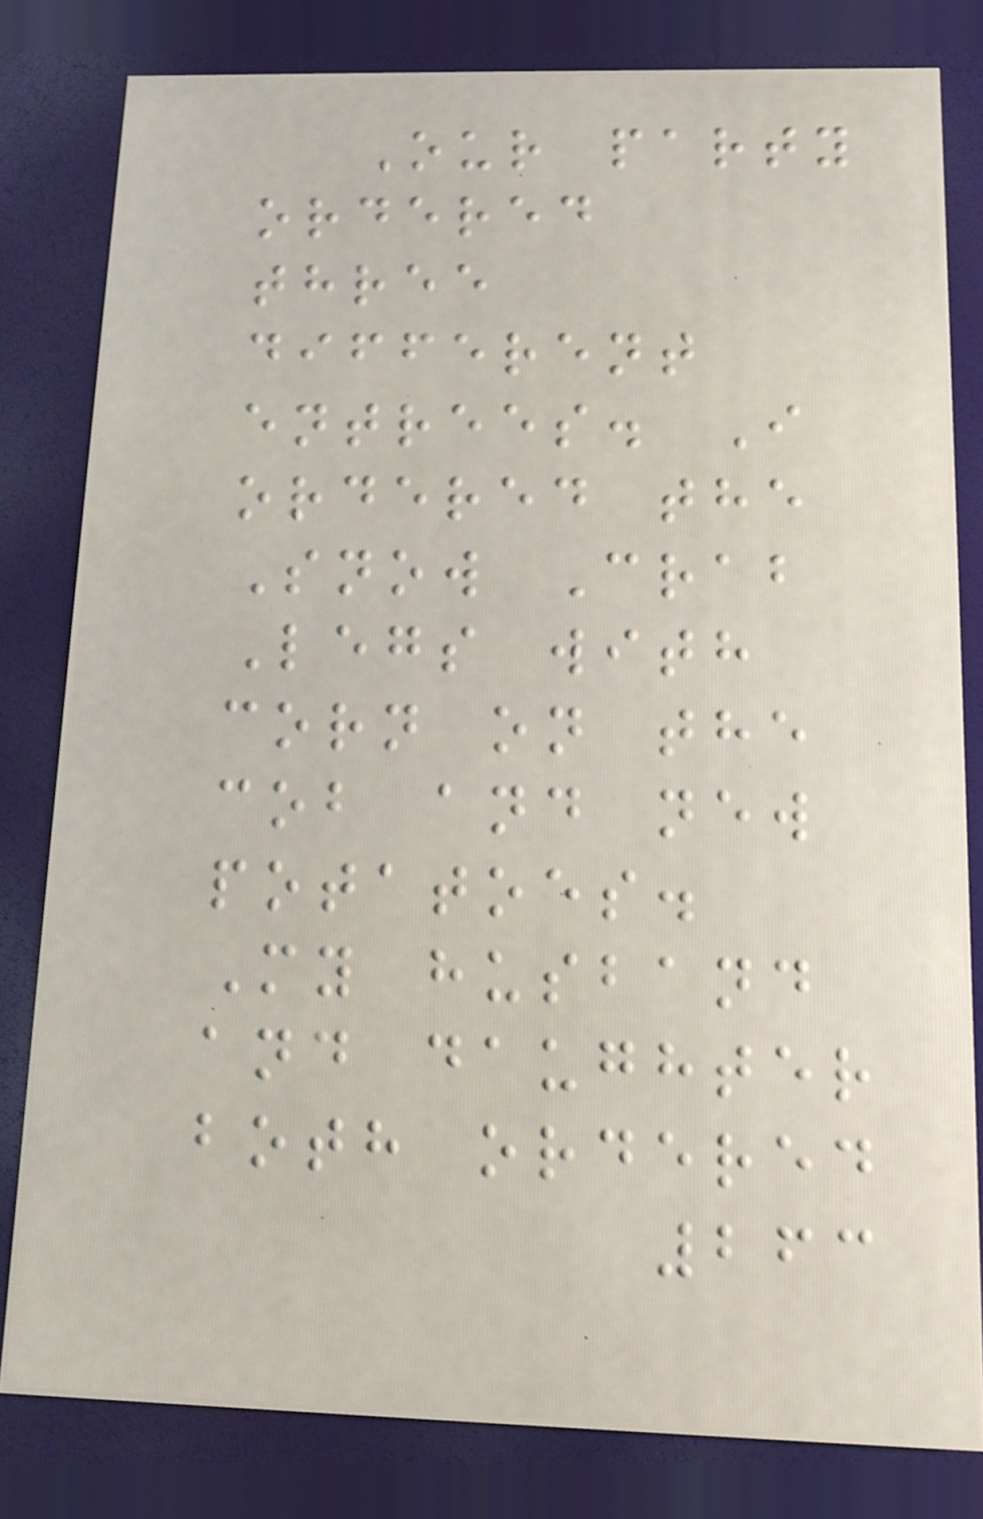Our party
ordered
three
different
entrees. I
ordered the
Snow Crab
Legs with
corn on the
cob and new
potatoes.
My husband
and daughter
both ordered
263
